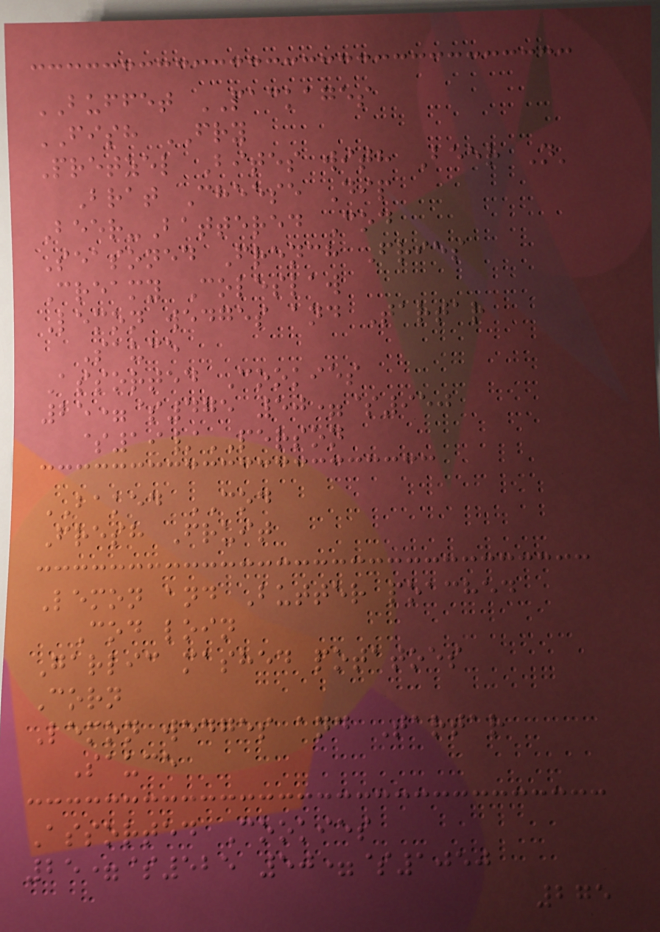BUFFET PACKAGES
FISH FRY
Pretzel Bites with Beer N'
Brat Cheese Dip
Beer-Battered Cod
Seasoned French Fries
Creamy Coleslaw
Lemon wedges and Tartar
Sauce
Assorted Cookies
25=$475 50=$950
$19/PERSON
BAKED COD
Fresh Fruit
Lemon and Butter poached
Cod loin
Garlic mashed potatoes
Corn
Lemon wedges and Tartar
Sauce
Assorted Cookies
25=$525 50=$1050
275
